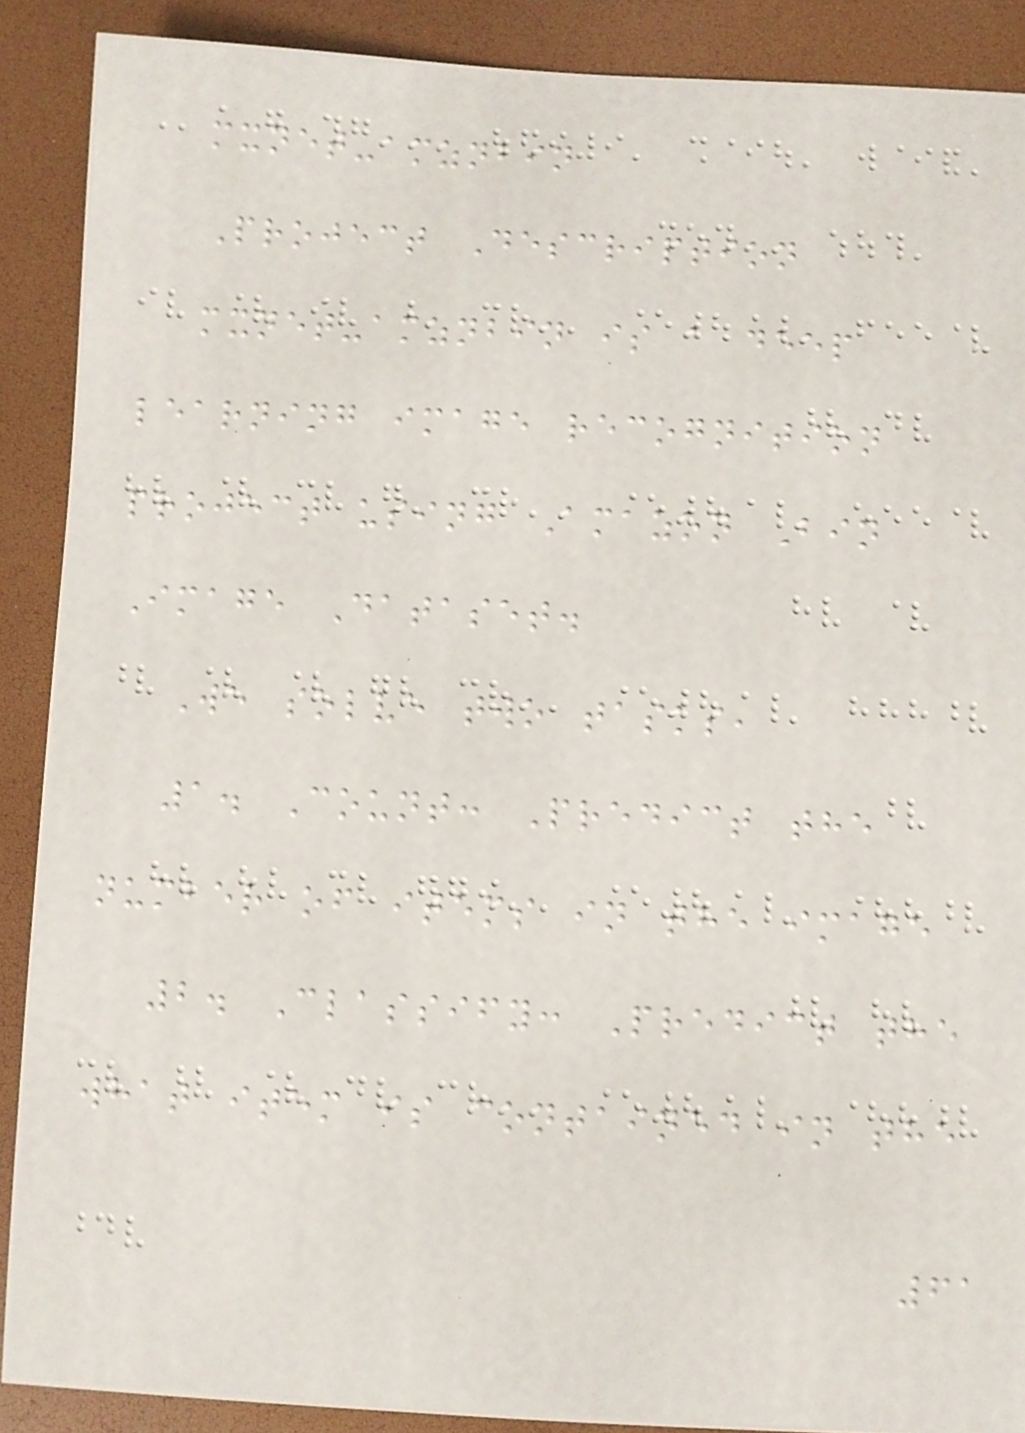mxnet-amznbin
Project Description
mxnet-amznbin is a deep
learning image recognition
project using Amazon Bin
Image Dataset.
We solve two tasks,
1. Count: Predict the
number of items in the image
2. Classify: Predict the
what item is contained in the
61
